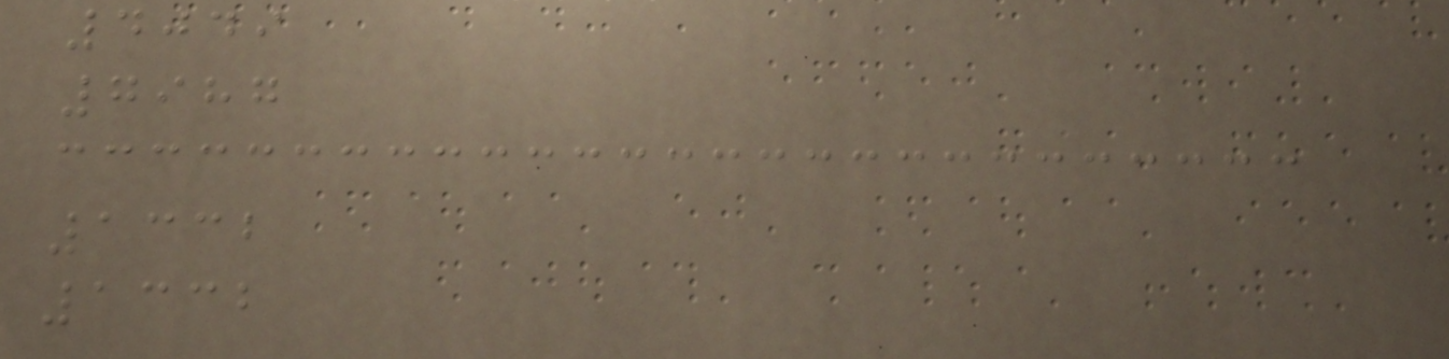4049
7987
1332
1332
